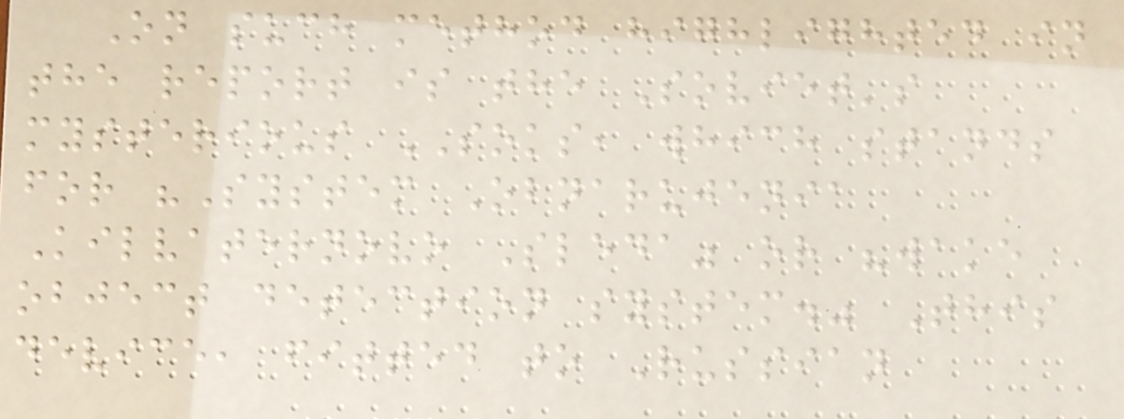On such method highlighted in
the report is the Soviet's
mysterious SOKS, which stands
for "System Obnarujenia
Kilvaternovo Sleda" or "wake
object detection system." This
device, fitted to Russian
